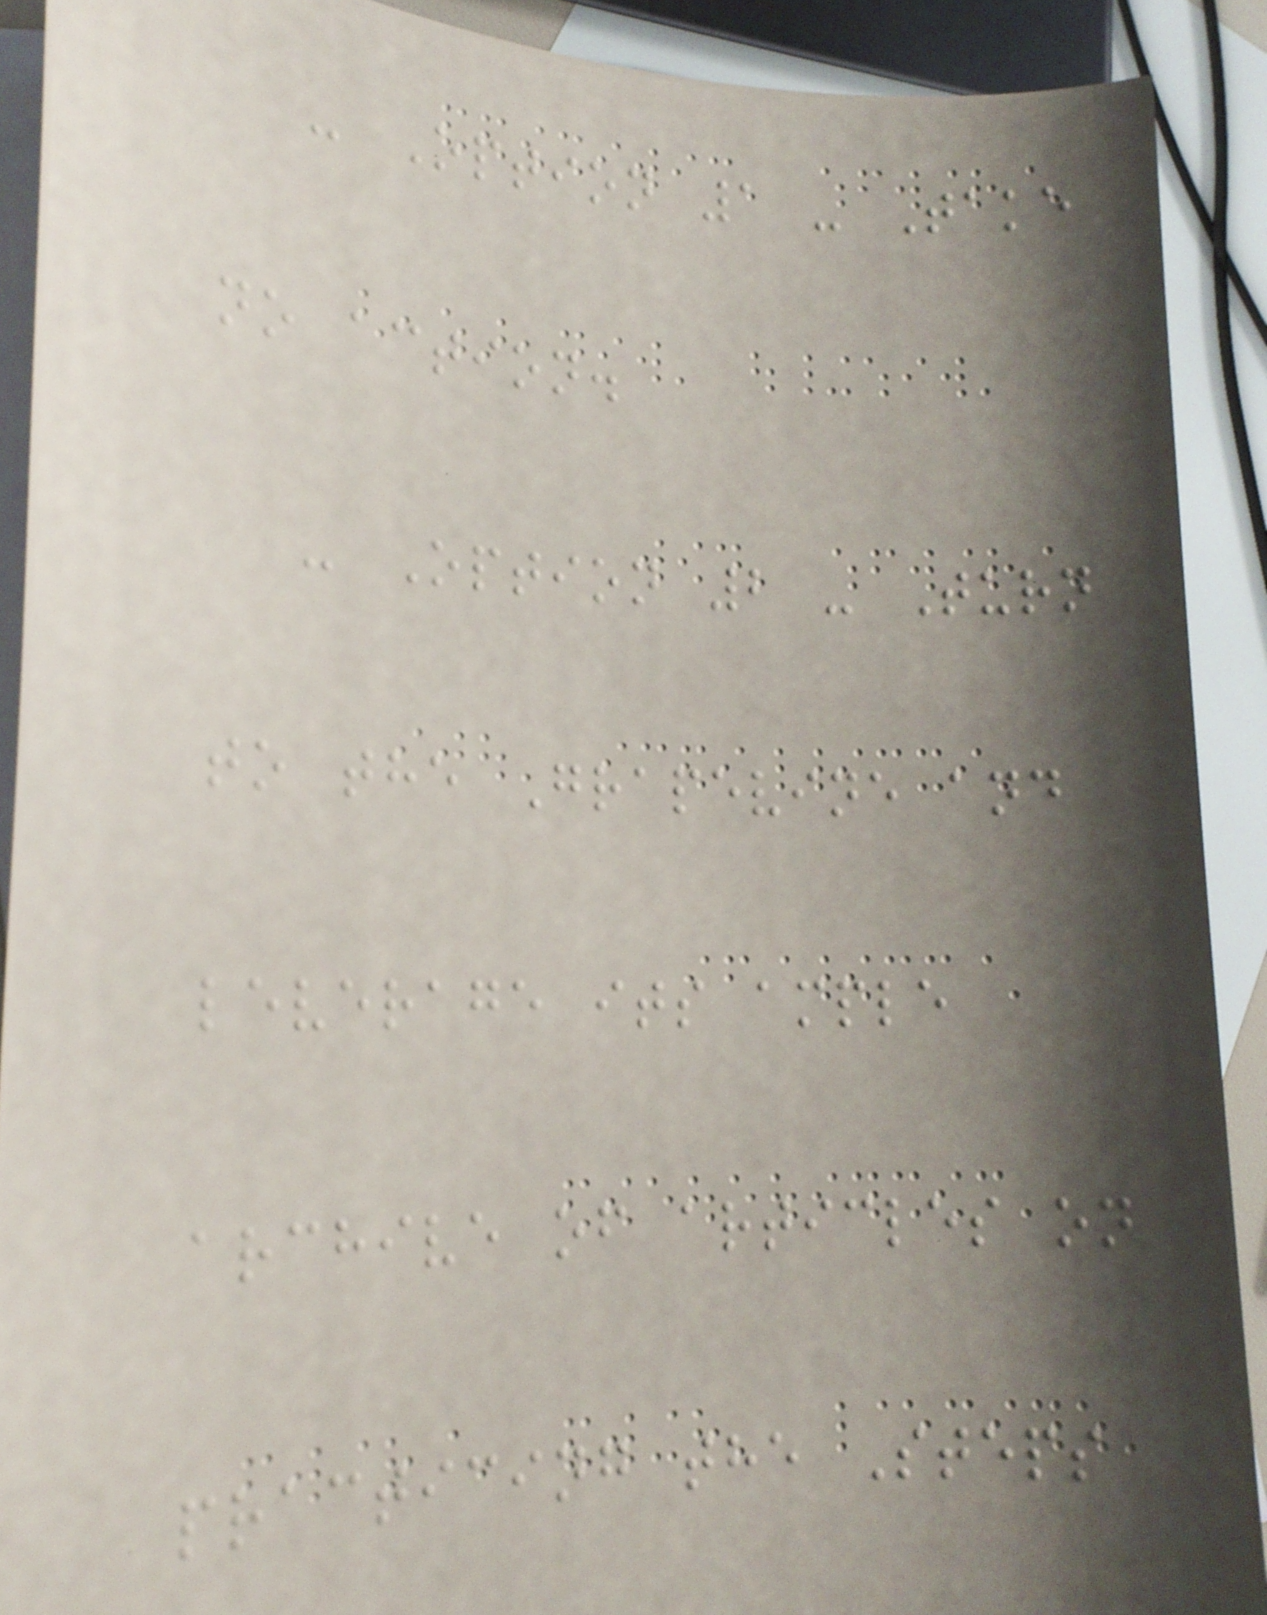- Option 1 - Take
no action.
- Option 2 - Turn
to the Grapevine and
leverage its ample
archive of articles on
practicing the Steps
